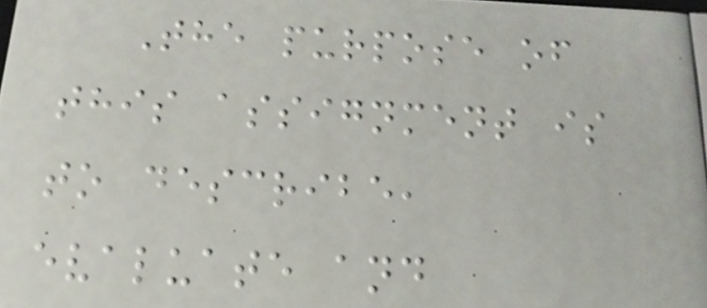The purpose of
this assignment is
to describe,
evaluate and
